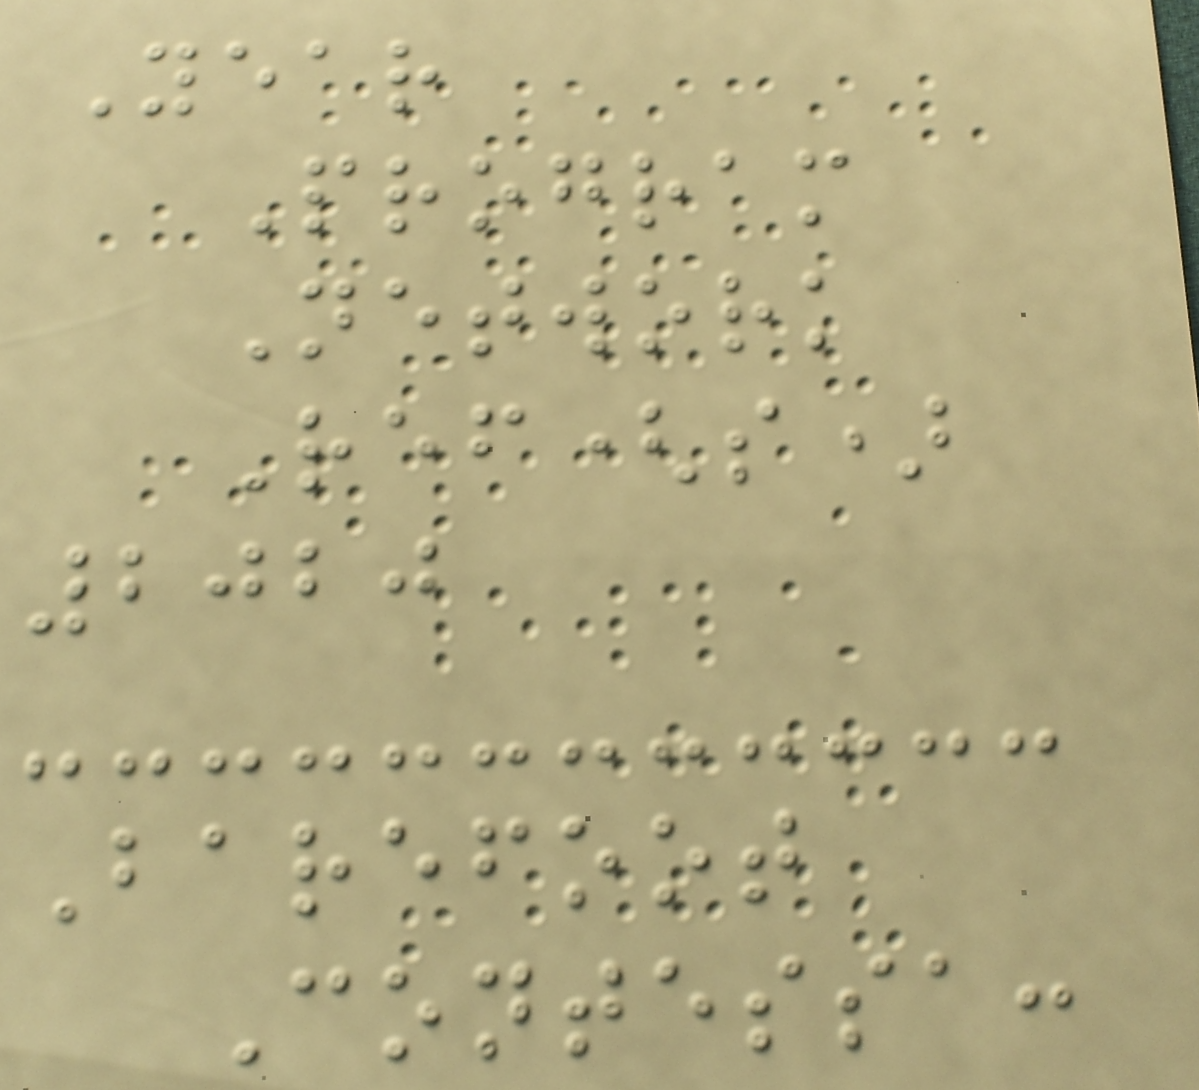Year
Program
Network
Ref(s)
2020
Barefoot
Contessa:
